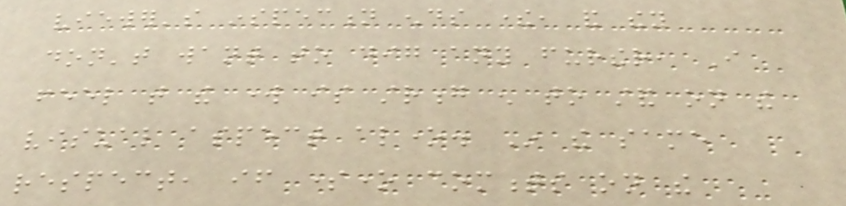viewer's inspection ends there, and they
don't want to dig any further, I
feel that the work is strong enough to stand on the
visual aspect alone. In the same
respect, if someone comments on the
